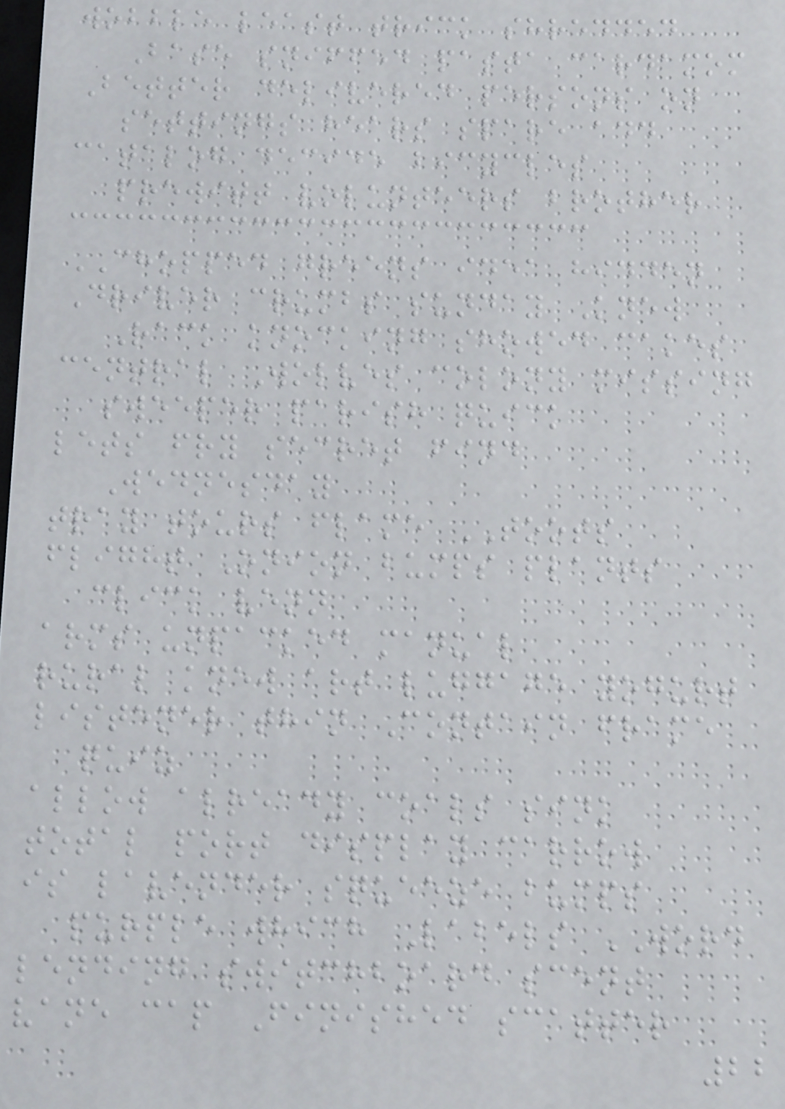wobble least trick shredded
Base sniffed pasta cardamom
Better delivered persons on
settings hears spare add
catalog decide bicycles
prewitt volunteers brother
CHOPPED greens idea hidden
Driver crumbs sunday Knew
Rack knocking showed cakes
central Wolves colony missing
sweeper parish quick
lets fry secret find
Wednesday
tray tours flame TOOTS
flight Onion bumps plants
click venn
arms unpacked manual
rural knew art luggage yogurt
listener thin Contain frame
quiz
allow already coals sink
total port display carrow
is lavender squeeze bumps
purple which Labels WORD
lending switchboard scent
vane cap Finished scatter
22
